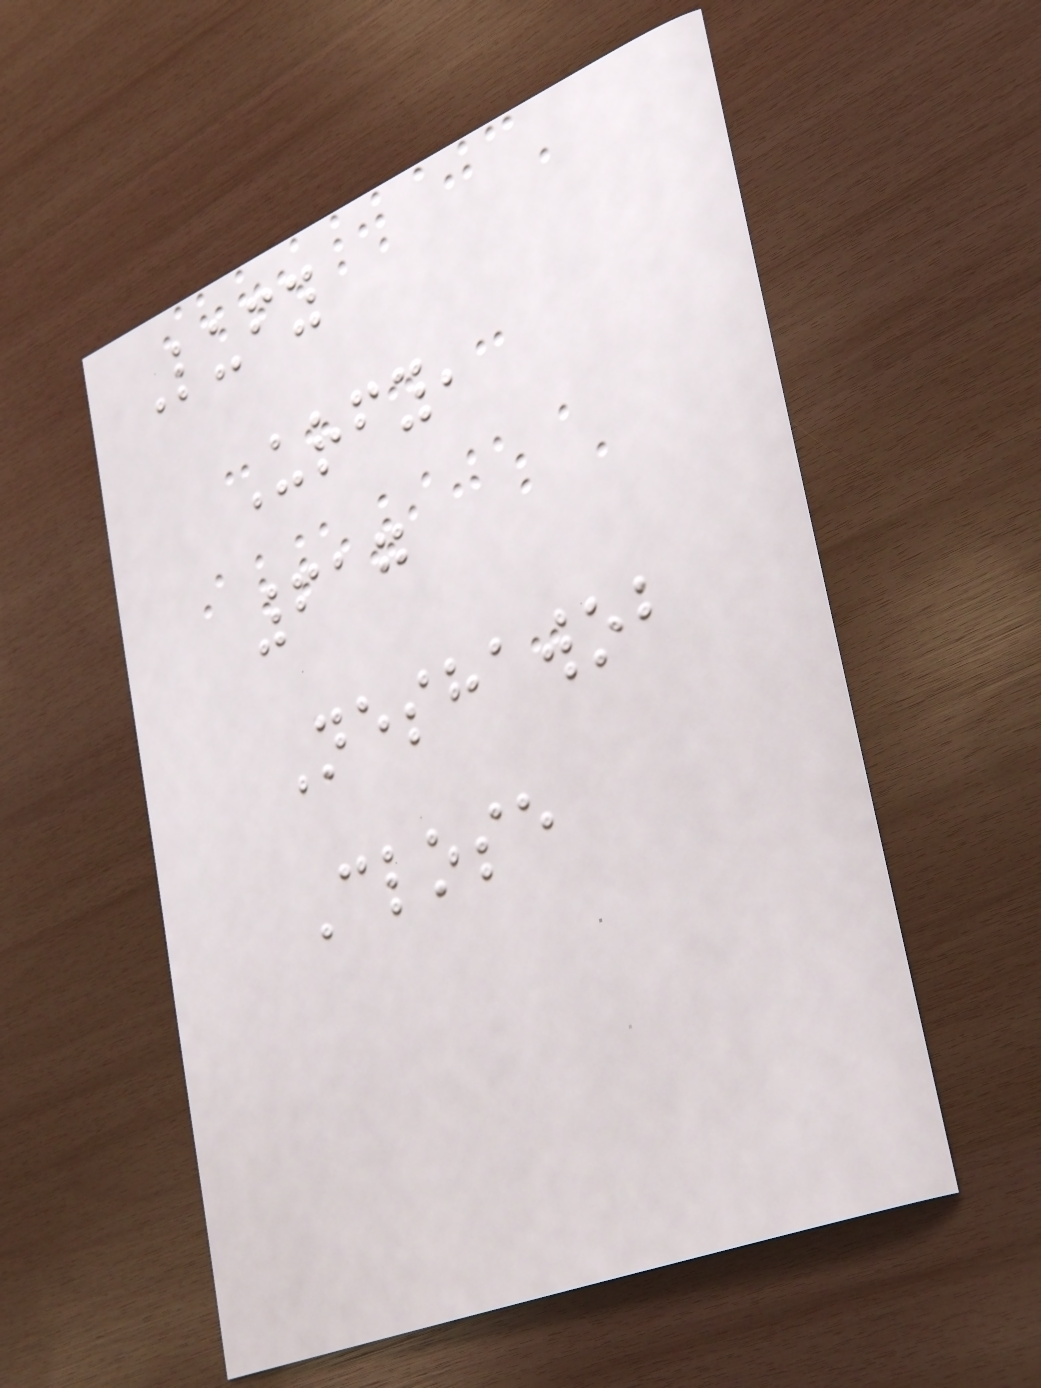Lufy
Urfy,
617
Neshawob
Close
